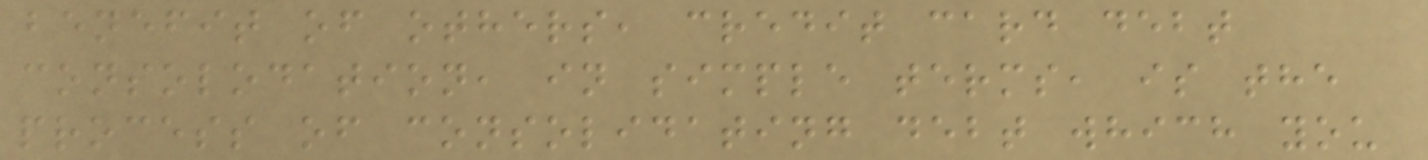benefit of others, credit card debt
consolodation, in simple terms, is the
process of consolidating debt which you
